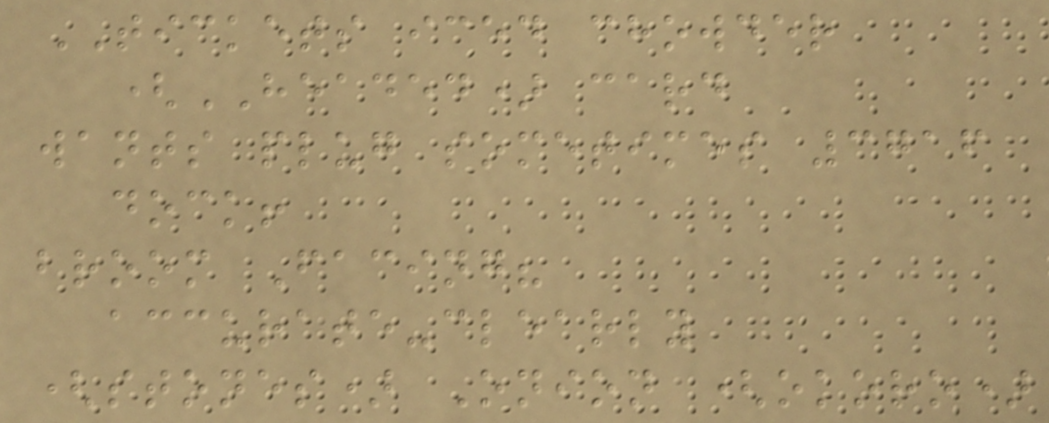TICKETS iced chowder
(HEADED) card
wants plug sometimes 3716
dock!
broom Facing?
accurate-clearly
(stones) Onion (okoro)
